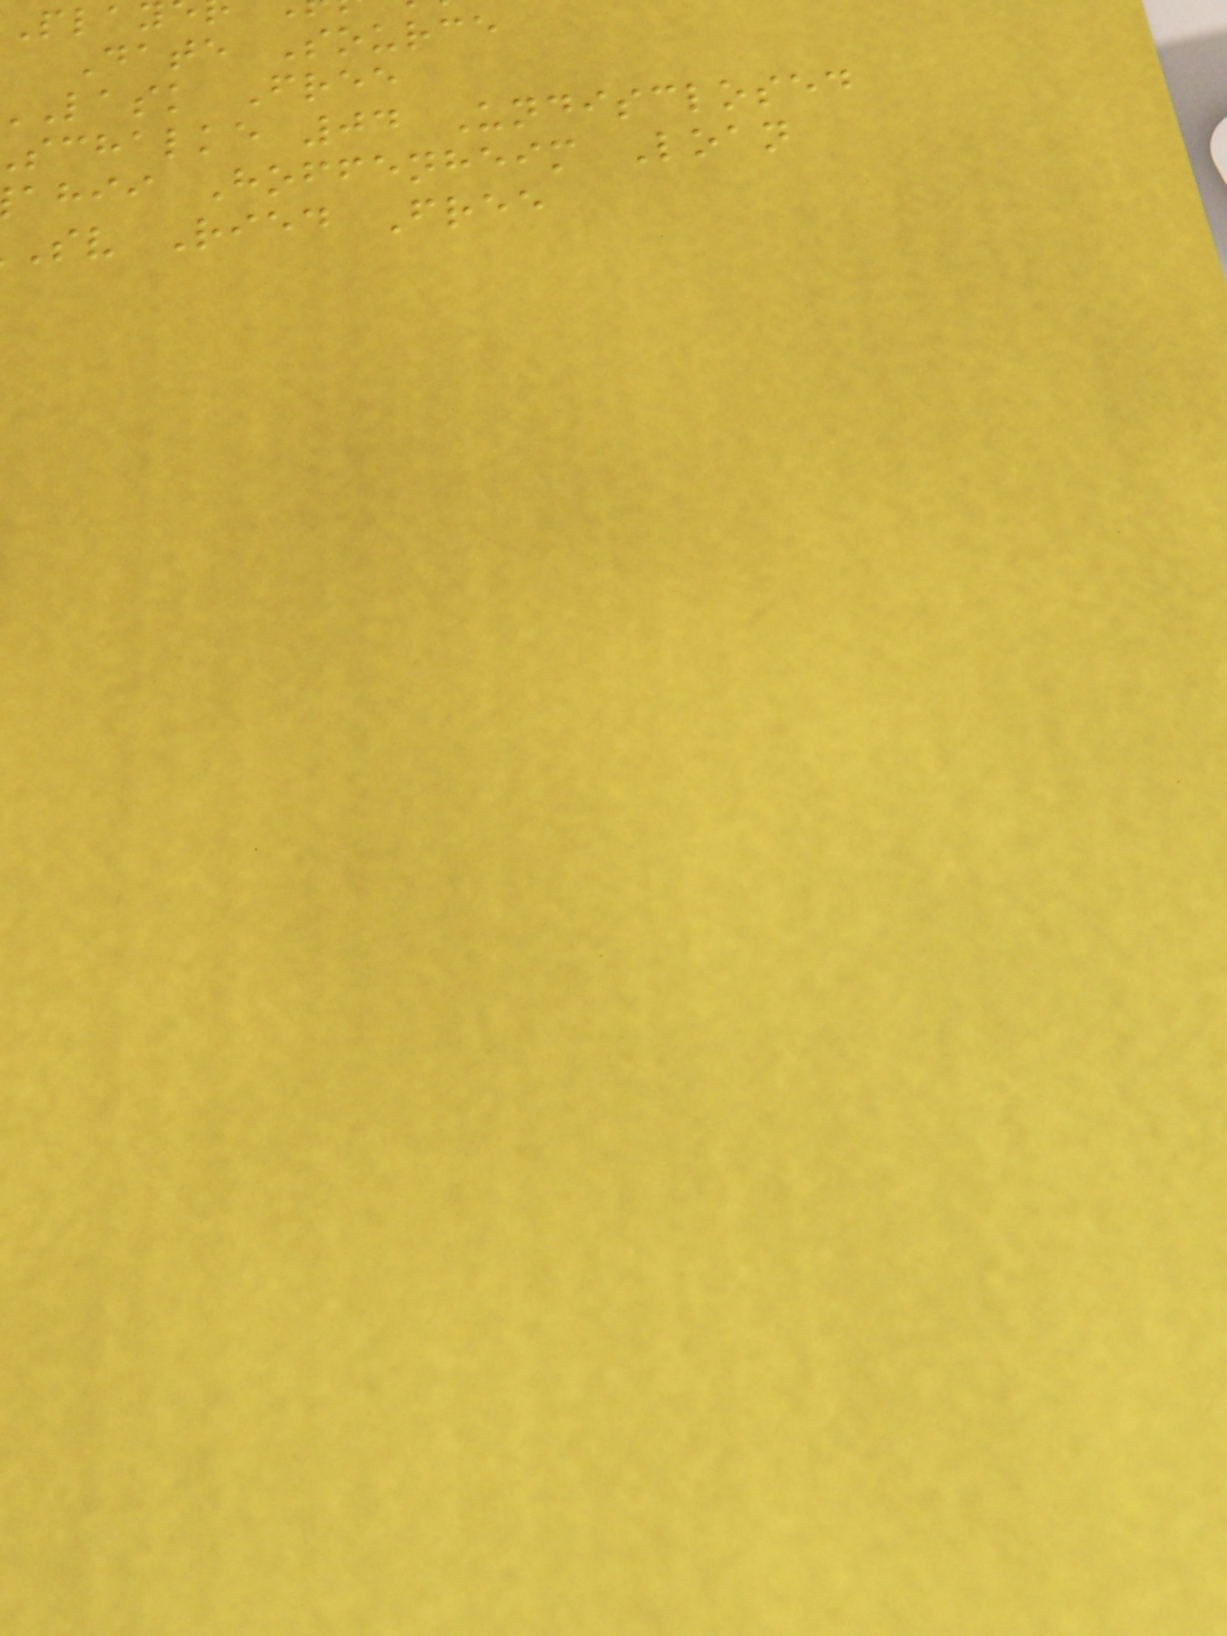Date Source
lask Free
schalke 04 Undisclosed
ahii Hoffenheim Loan
sv Ried Free
